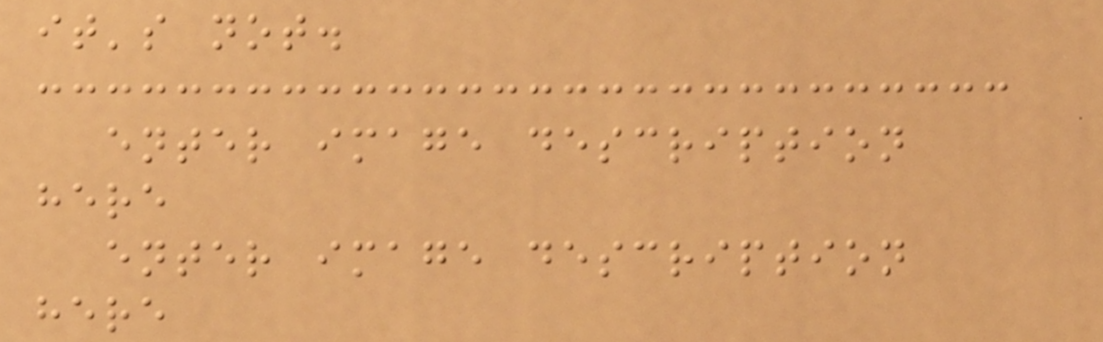it's not.
enter image description
here
enter image description
here
